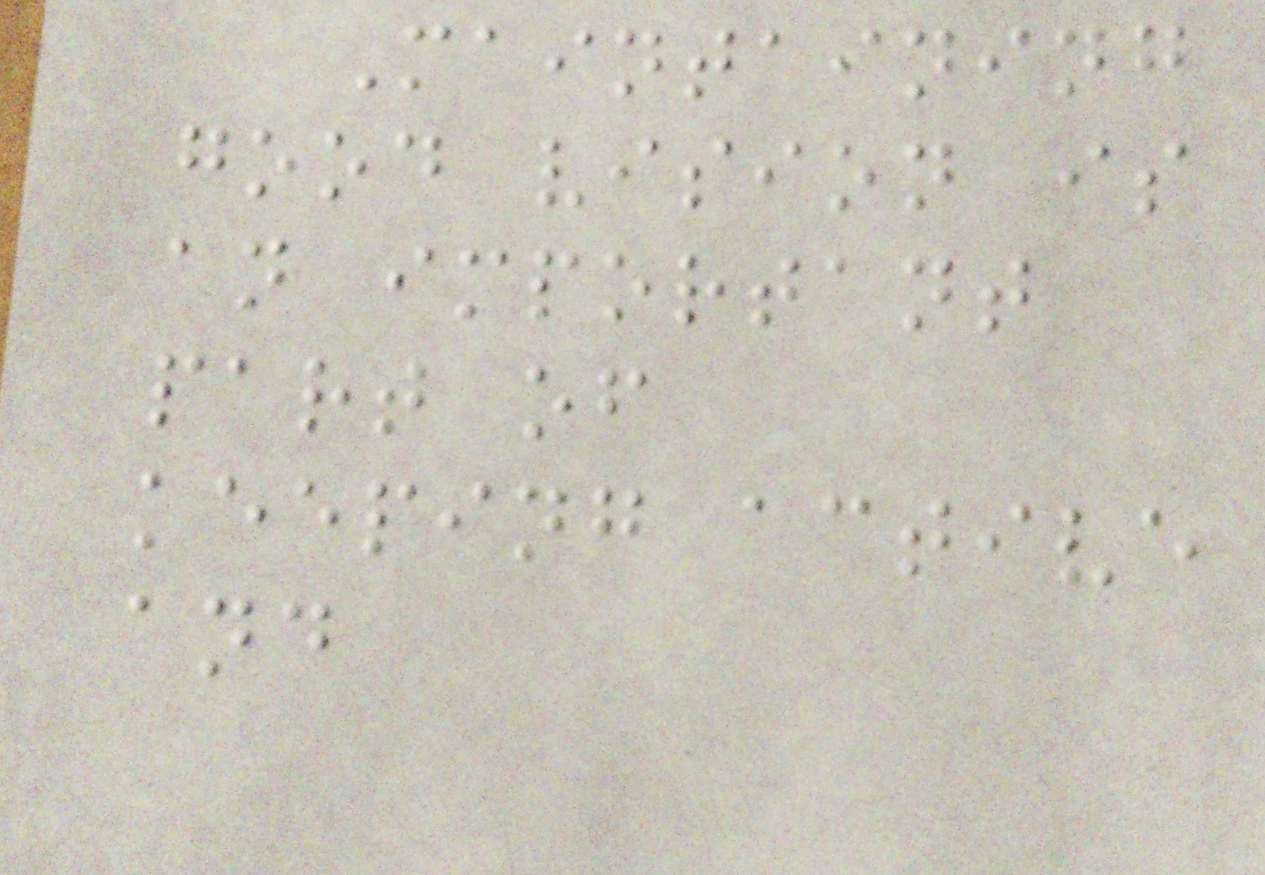Maintaining
good vision is
an important
part of
keeping active
and
